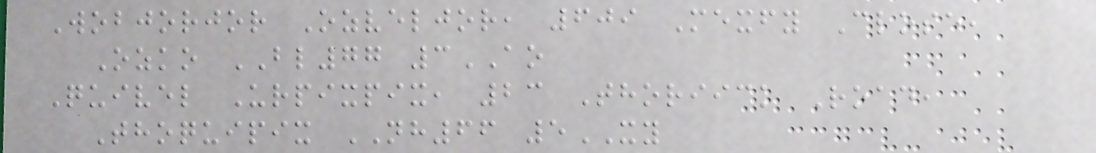Wobjorjor Ozveljor, 609 Mexfy Close,
Ozko BL77 3AO
Quivel Urpixpix, 23 Thoriick Road,
Thoquipix NH66 5XY
